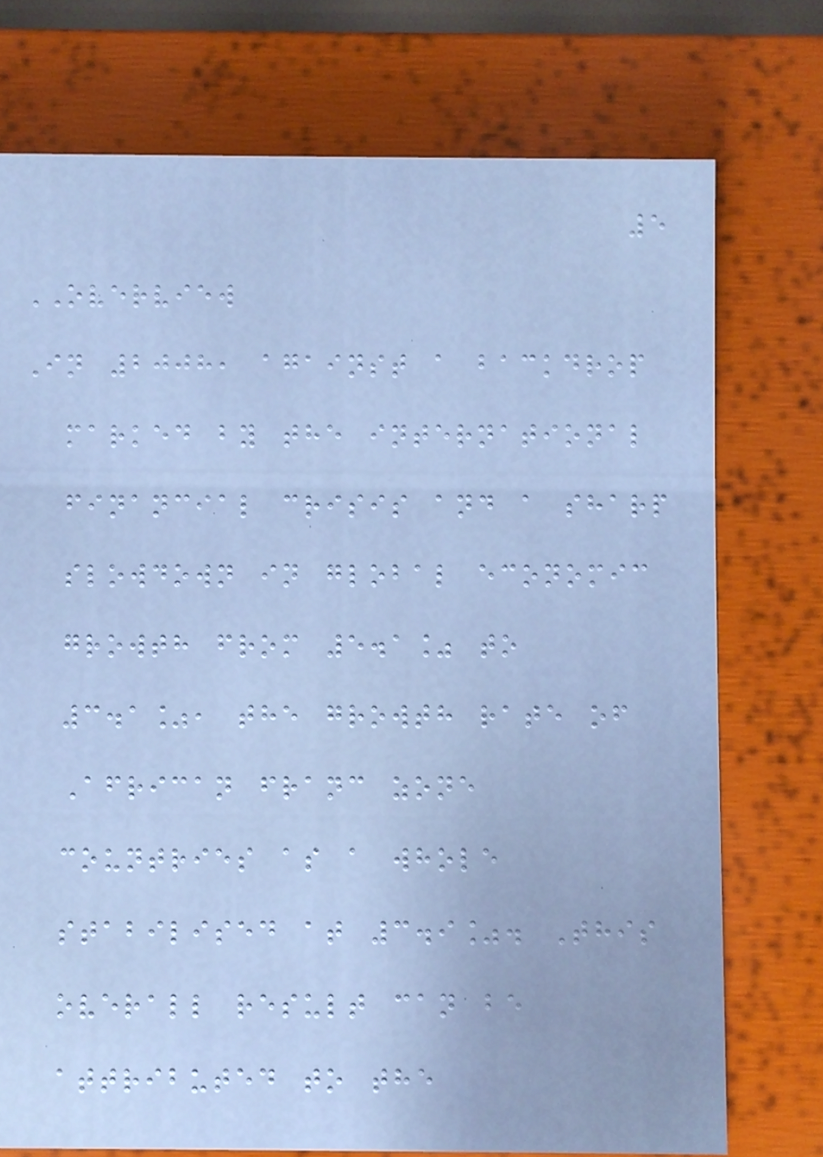5
OVERVIEW
In 2008, against a backdrop
marked by the international
financial crisis and a sharp
slowdown in global economic
growth from 5.1% to
3.1%, the growth rate of
African franc zone
countries as a whole
stabilised at 3.9%. This
overall result can be
attributed to the
